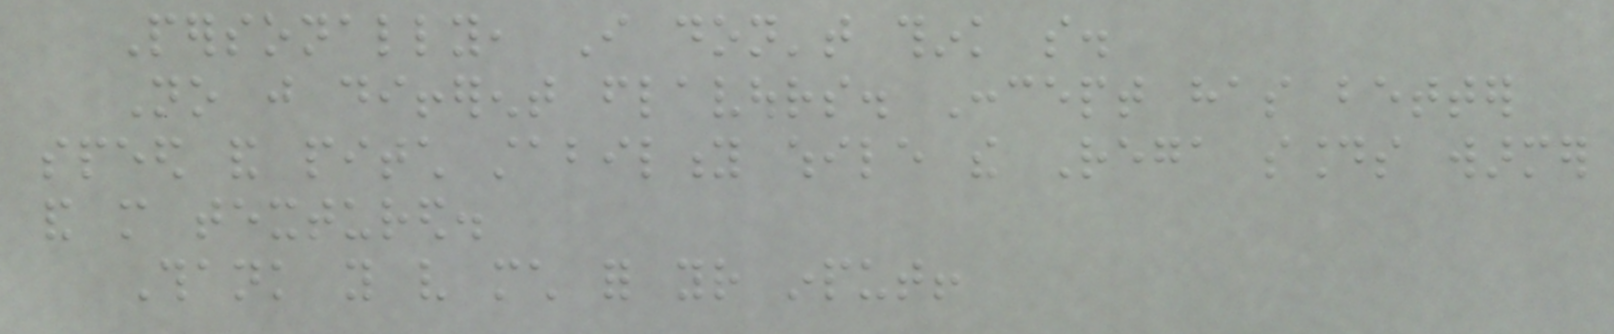Personally, I don't think so.
No just different flavours. Concept has better
speed and pitch stability while the Rega sounds warmer
and more textured.
Thank you very much for your input!
